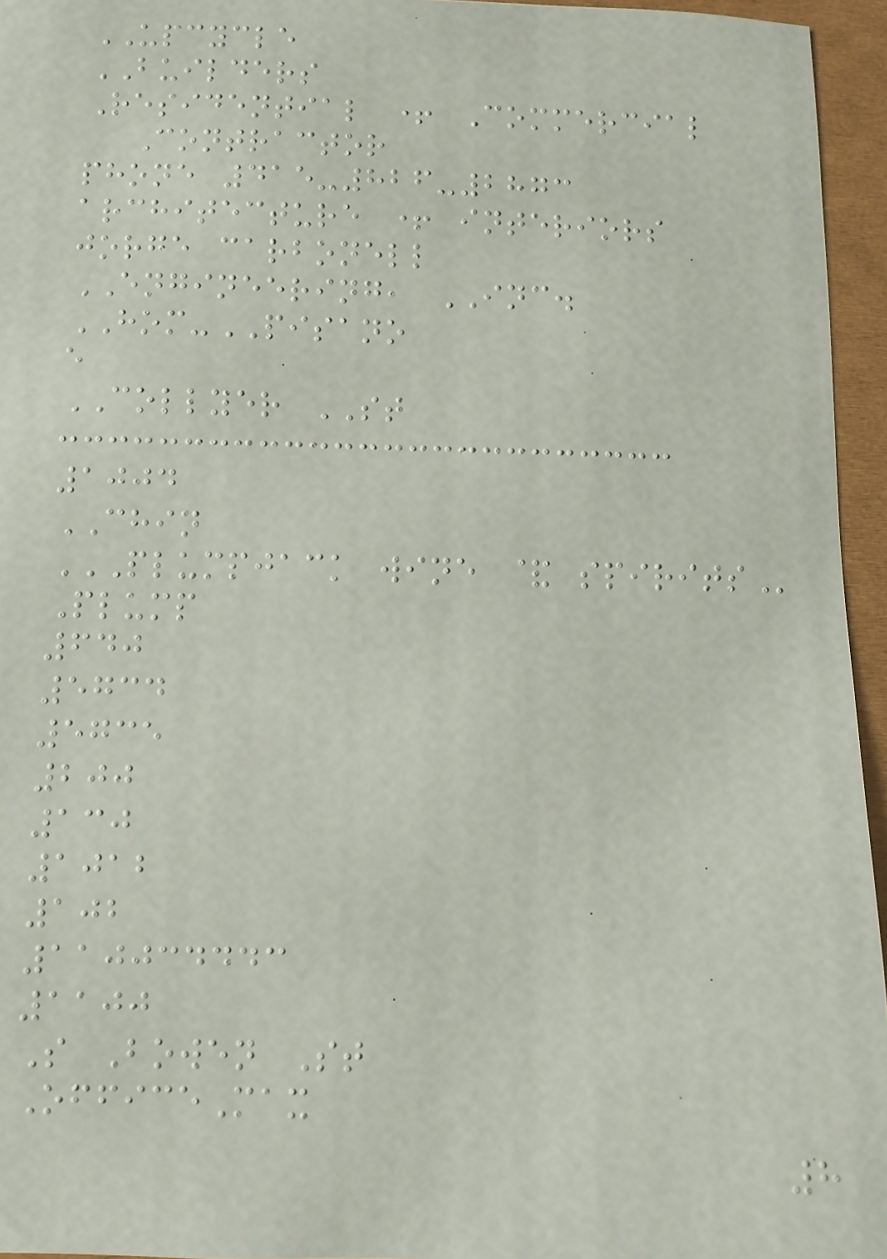UPCYCLE
BUILDERS
Residential + Commercial
Contractor
phone 415-826-2873
architecture + interiors
jorge carbonell
ENGINEERING, INC.
HOM-PISANO
e
COLLYER ST
1004
CHIN
PLUMPJACK WINE & SPIRITS
Plump
640
5734
5735
200
130
1012
102
110034443
1100
S Bowen St
OfficeMax
8
